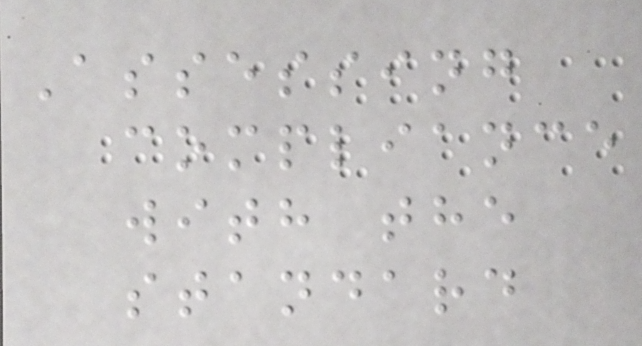Assessing
compliance
with the
standard
